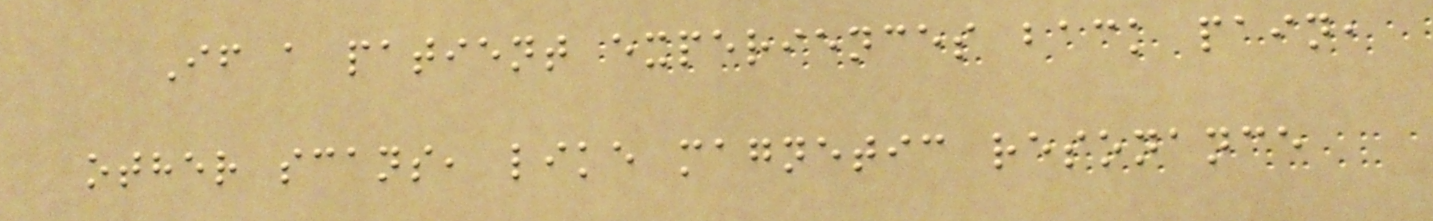If a patient experiences back pain,
other scans, like magnetic resonance
